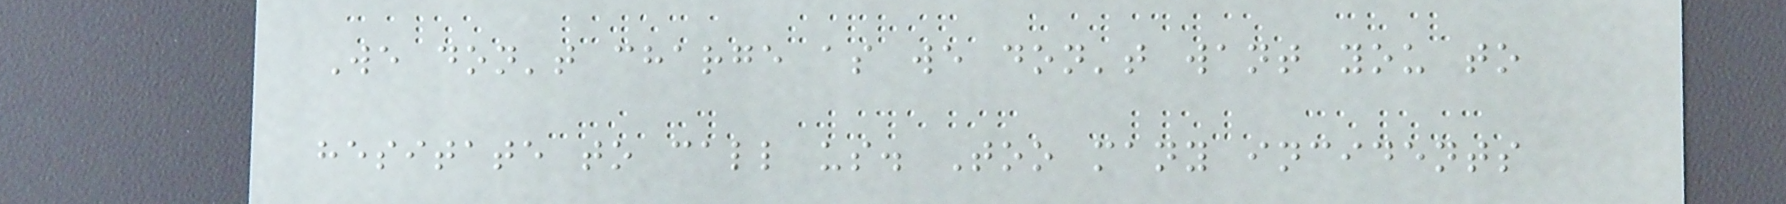We don't charge as we don't want you to
hesitate to call us. Too many incidents
